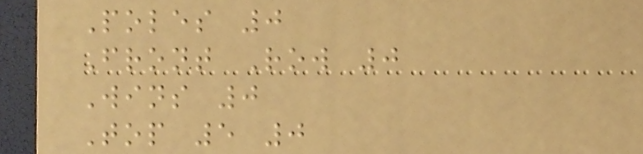Poles 0
Front Row 0
Wins 0
Top 5 0
